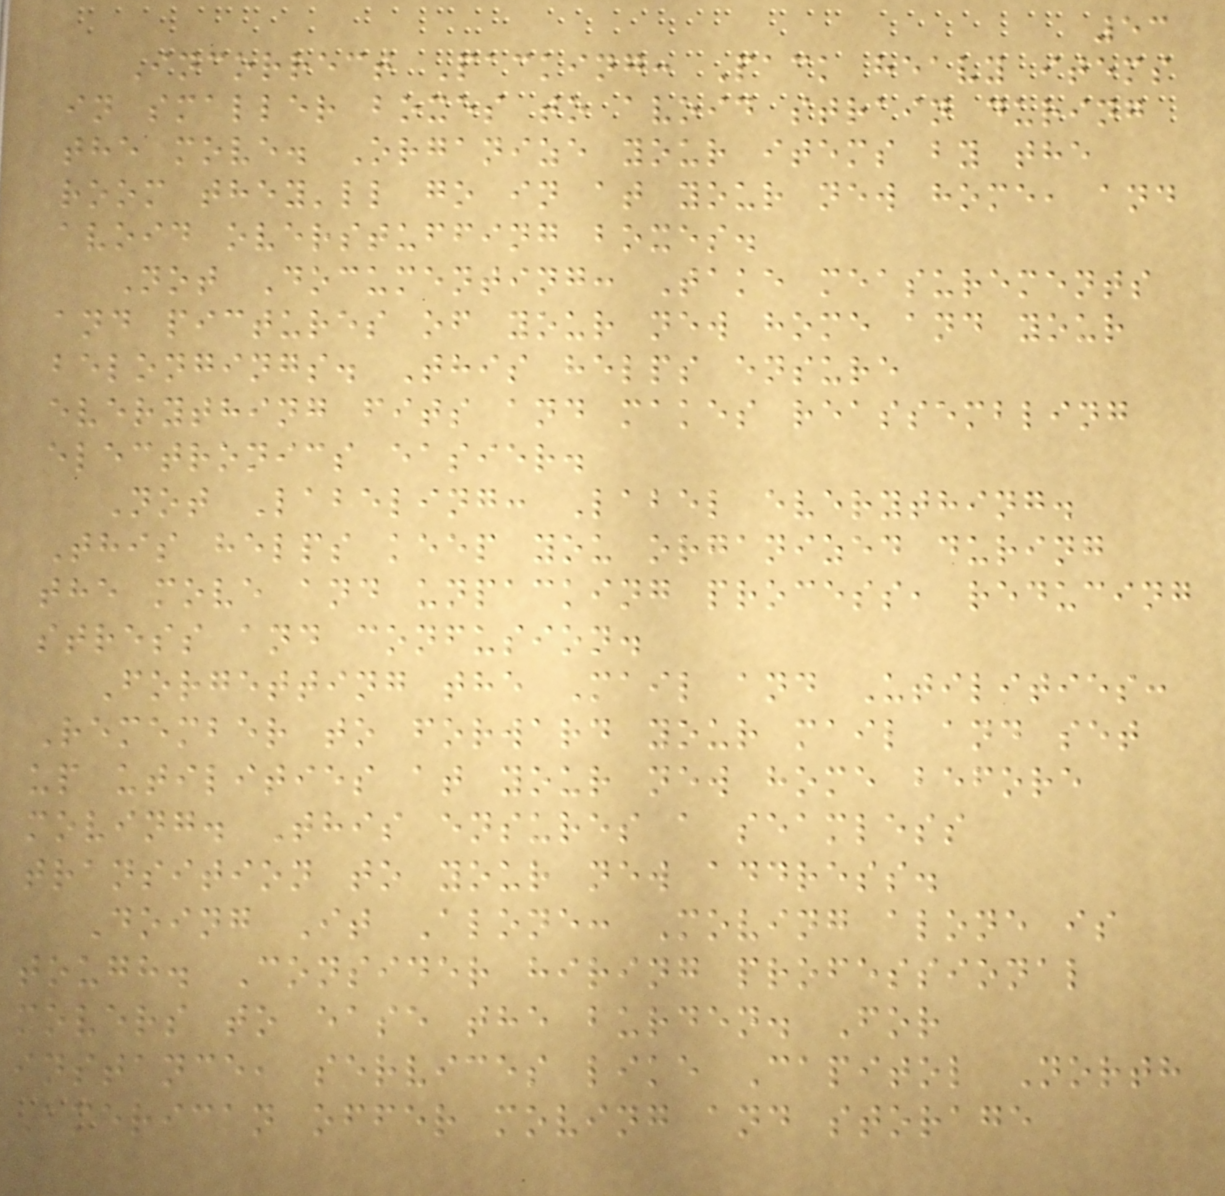53
Incorrect Packing: Pack heavy items
in smaller boxes to avoid strain during
the move. Organize your items by the
room they'll go in at your new home, and
avoid overstuffing boxes.
Not Documenting: Take measurements
and pictures of your new home and your
belongings. This helps ensure
everything fits and makes reassembling
electronics easier.
Not Labeling: Label everything.
This helps keep you organized during
the move and unpacking process, reducing
stress and confusion.
Forgetting the Mail and Utilities:
Remember to forward your mail and set
up utilities at your new home before
moving. This ensures a seamless
transition to your new address.
Doing It Alone: Moving alone is
tough. Consider hiring professional
movers to ease the burden. For
instance, services like Capitol North
American offer moving and storage
